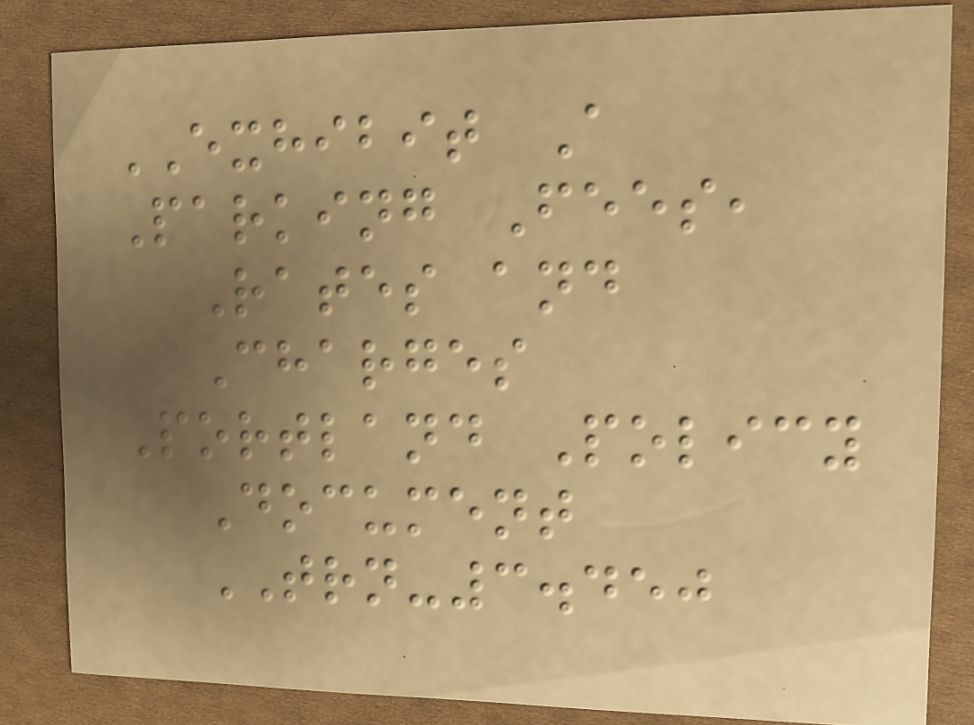EXHIBIT A
Parking Fees,
Rates and
Charges
Portland Policy
Document
TRN-3.450
